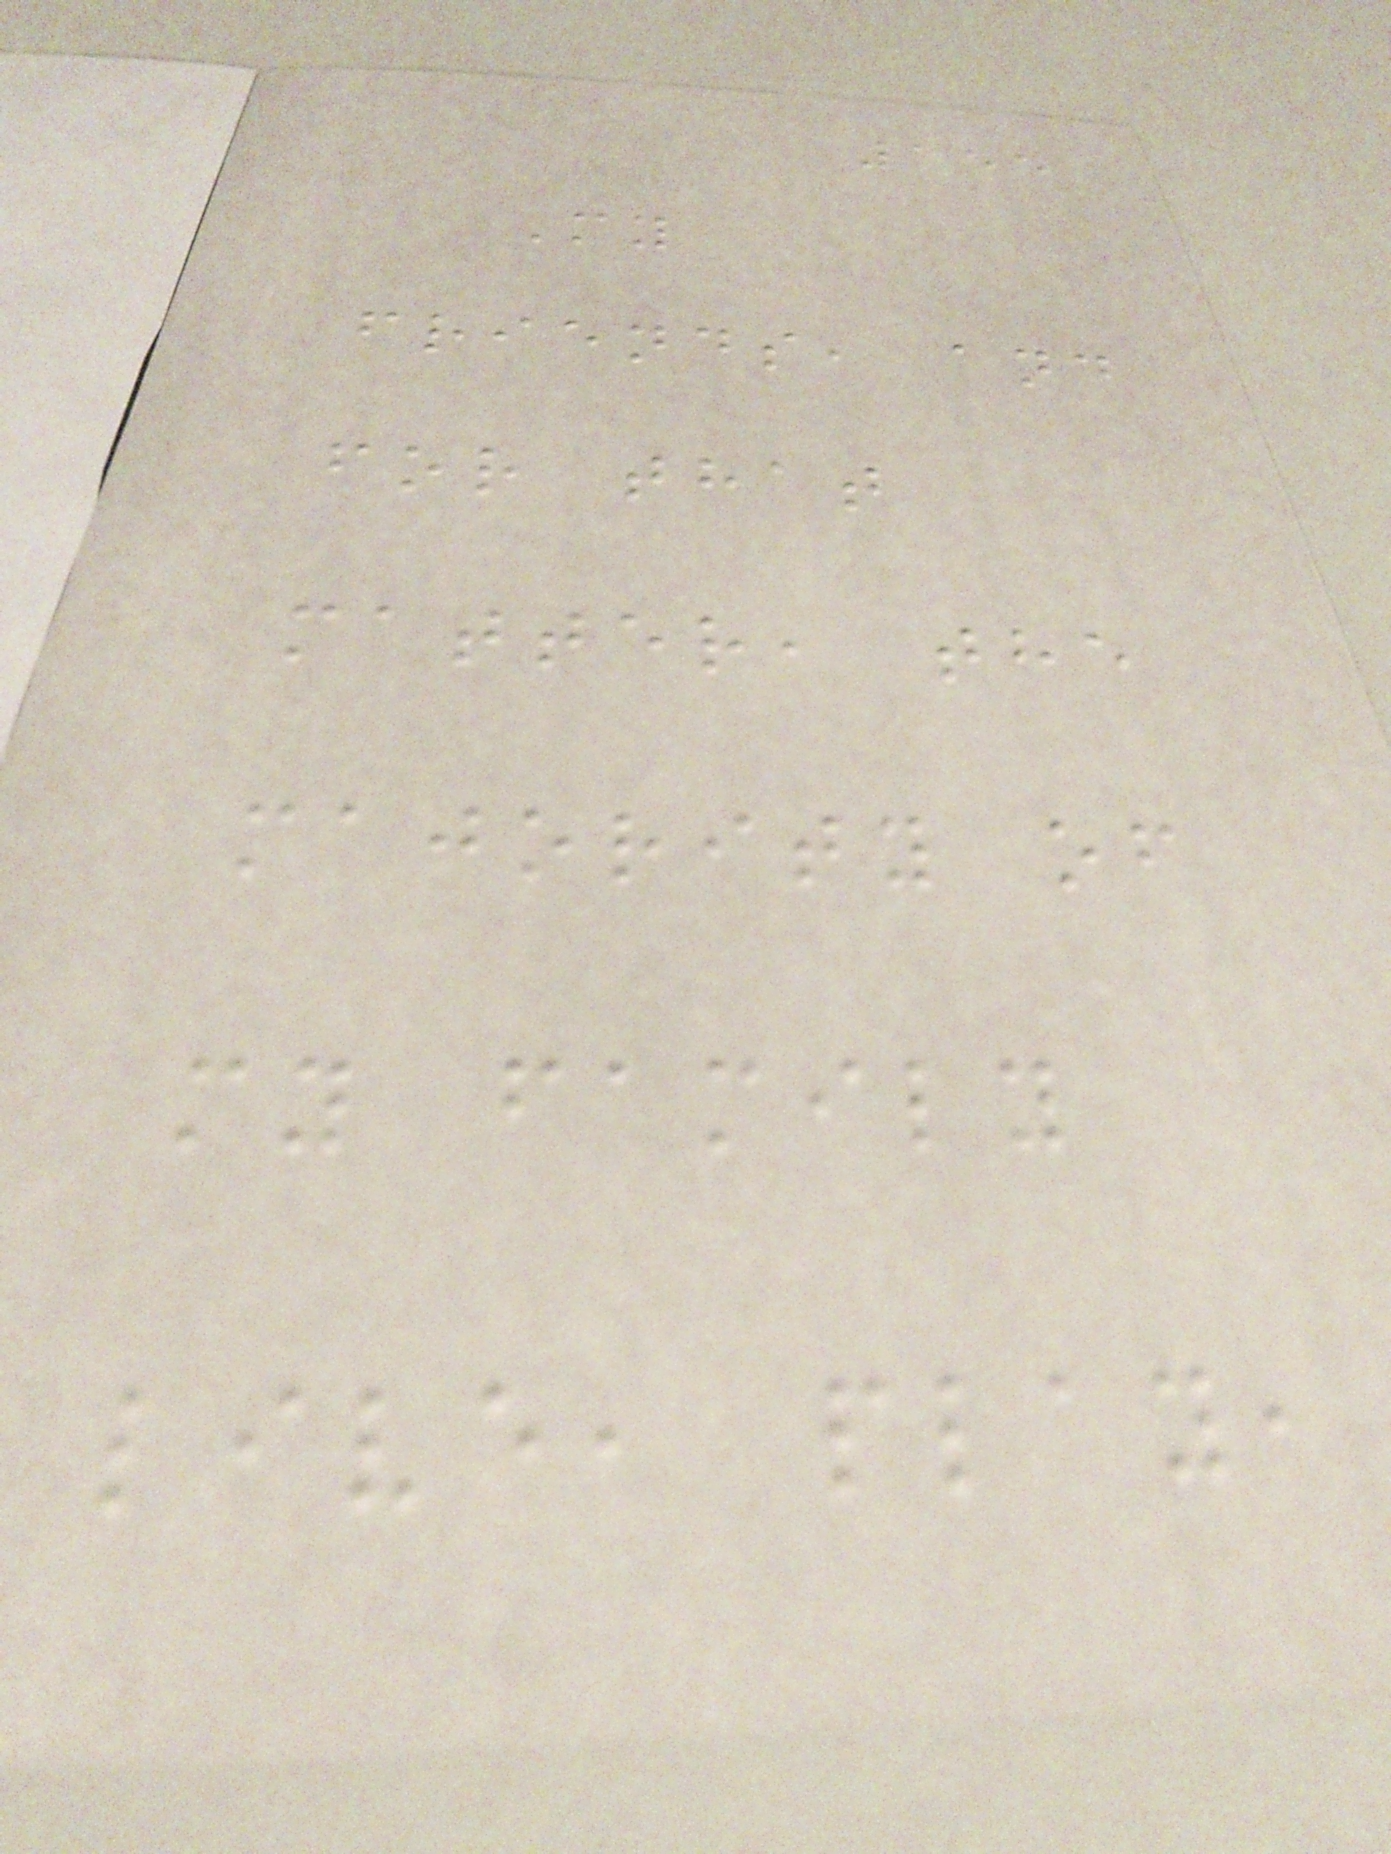155
My
friends, and
for that
matter, the
majority of
my family
live, play,
